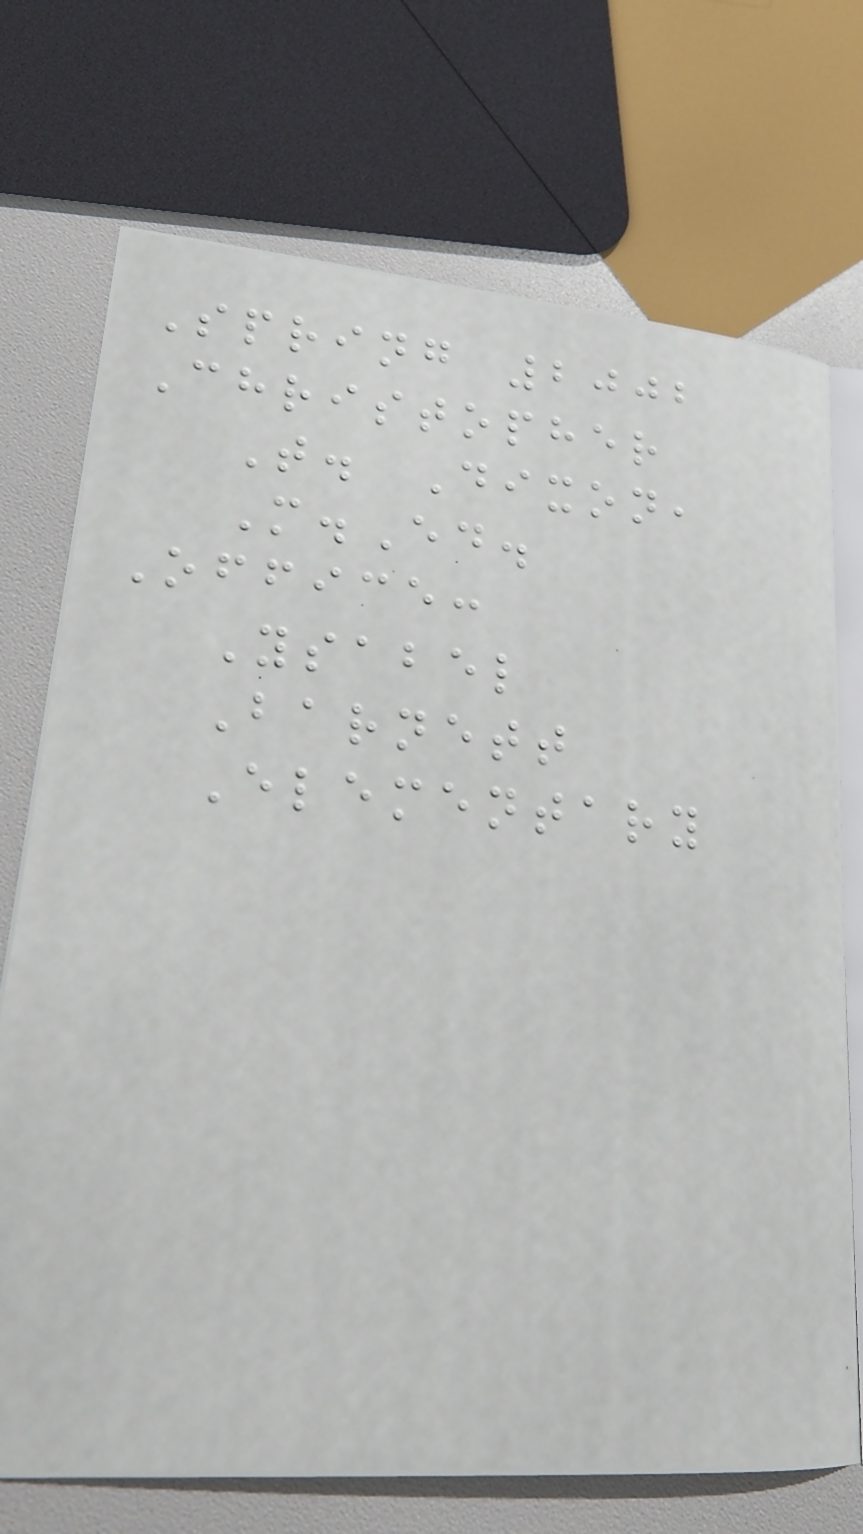Spring 2002
Christopher
T. Dixon,
M.Ed.
Office:
Ysabel
Barnett
Elementary
